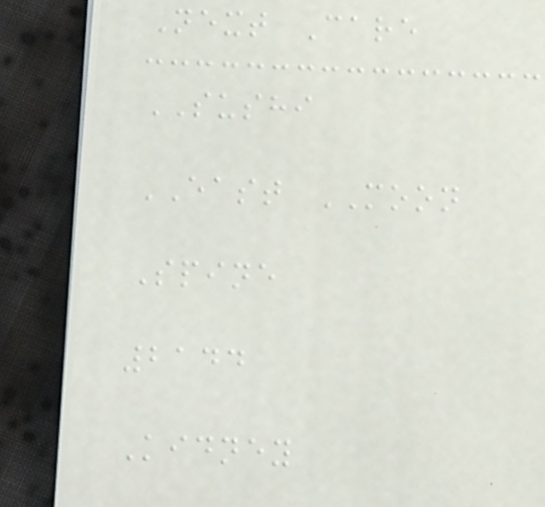Next Care
SUSHI
EAST MOON
Spine
2144
Kidney
